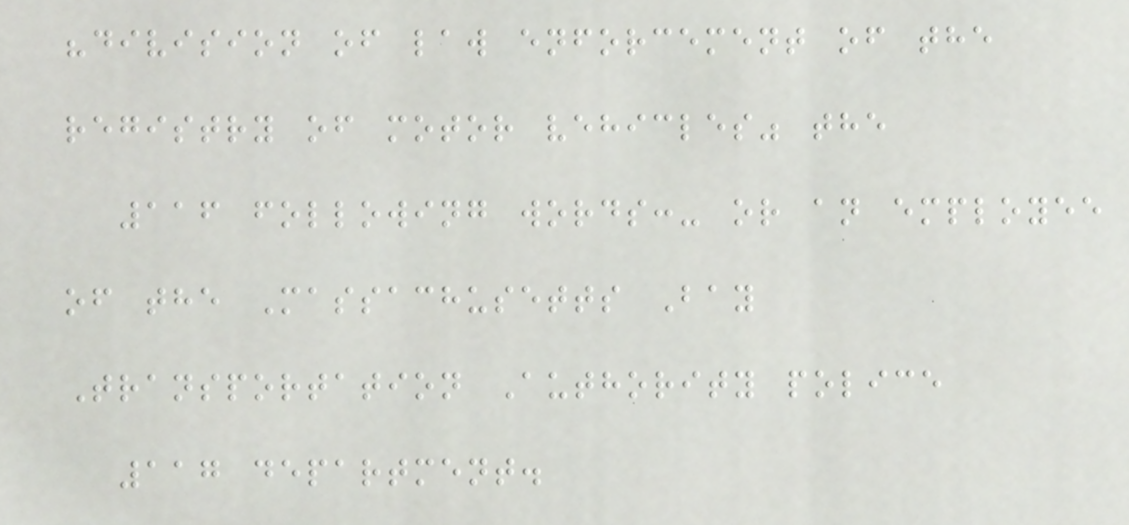"division of law enforcement of the
registry of motor vehicles" the
116 following words:- or an employee
of the Massachusetts Bay
Transportation Authority police
117 department.
